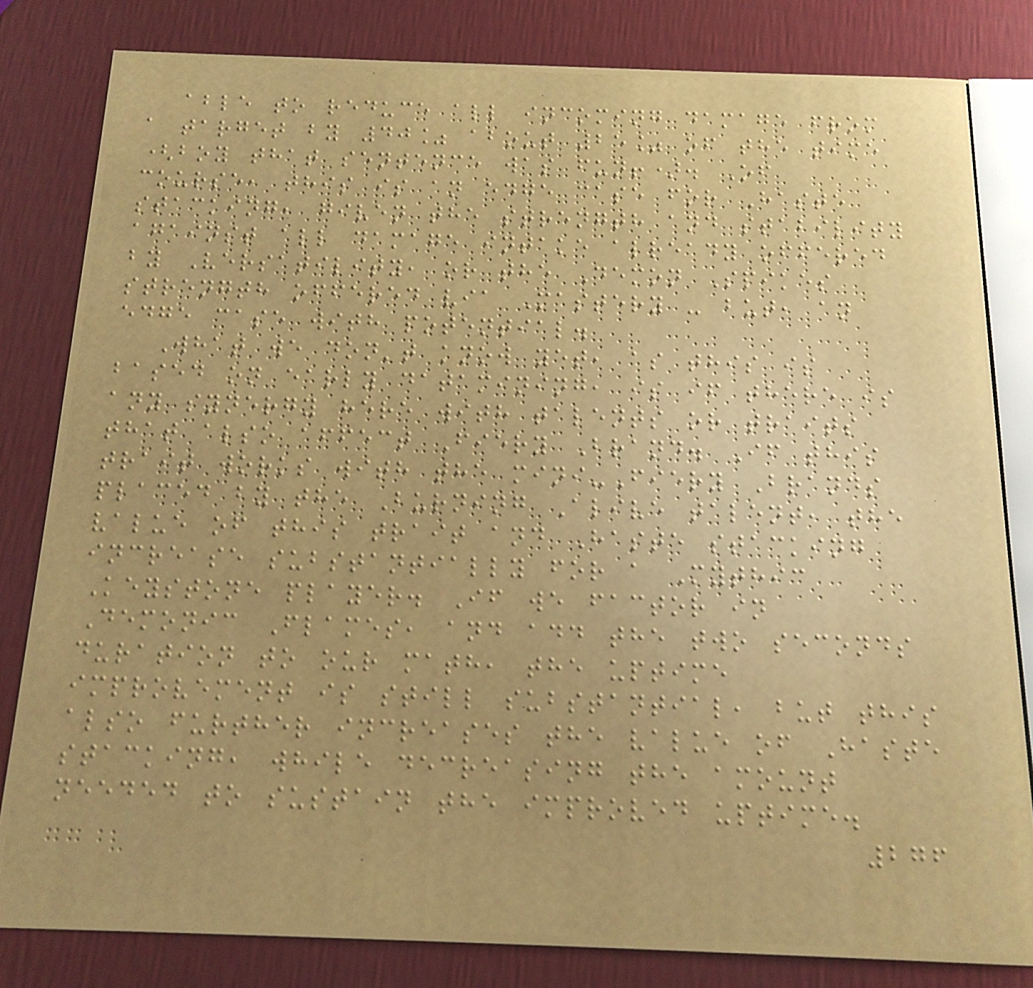able to reduce all incoming damage from
a target by 40% about 25% of the time
(boy that sentence was fun!). Of
course, this is an edge case for Haste
stacking, given the strength and stability
against all damage intake already offered
by Versatility, or the Demon Spikes
strength offered via Mastery - but, an
edge case with potential.
What we don't know yet, as this is
based on early datamining, is if there is
any synergy here with talents or traits
that also affect Fiery Brand. If this
trait works with the mini-Fiery Brands
placed by the Burning Alive talent, the
value of this trait and Haste stacking
increase substantially for a Mythic
Keystone player. If we factor in
Demonic Flames, and add the two seconds
duration to our math, the uptime
improvement is still substantial, but this
also further increases the value of Haste
stacking, while decreasing the amount
needed to sustain the improved uptime.
276
